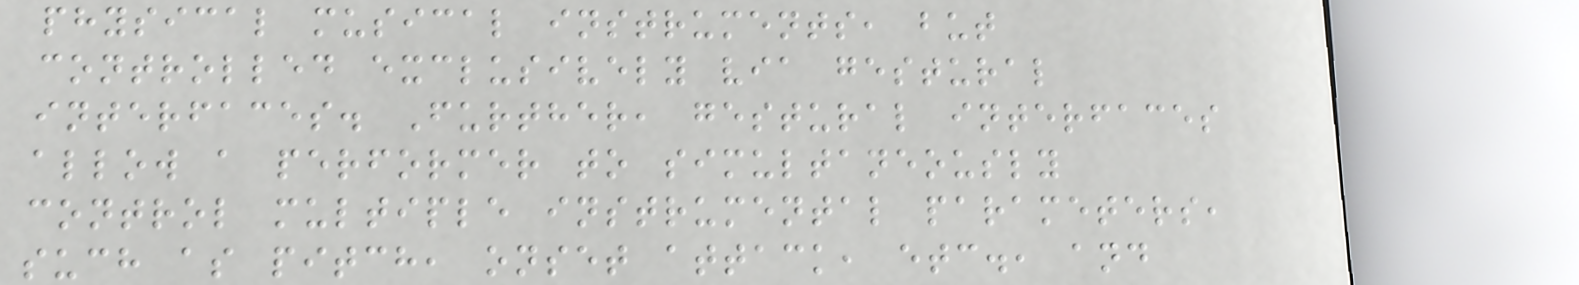physical musical instruments, but
controlled exclusively via gestural
interfaces. Further, gestural interfaces
allow a performer to simultaneously
control multiple instrumental parameters,
such as pitch, onset attack, etc., and
